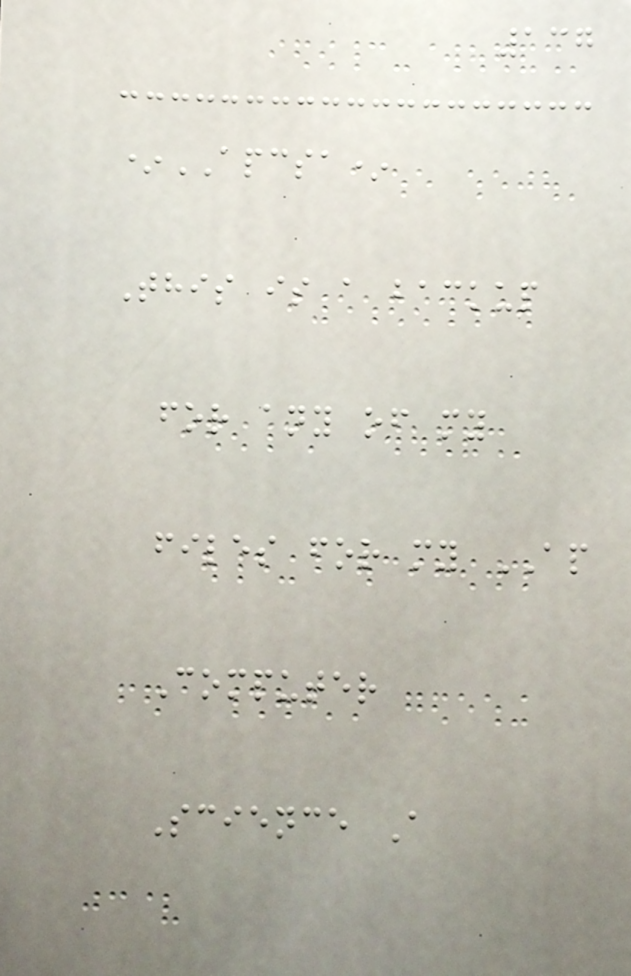137
*APCSA*
This is a backup
for any of my
files for my AP
Computer
Science A
